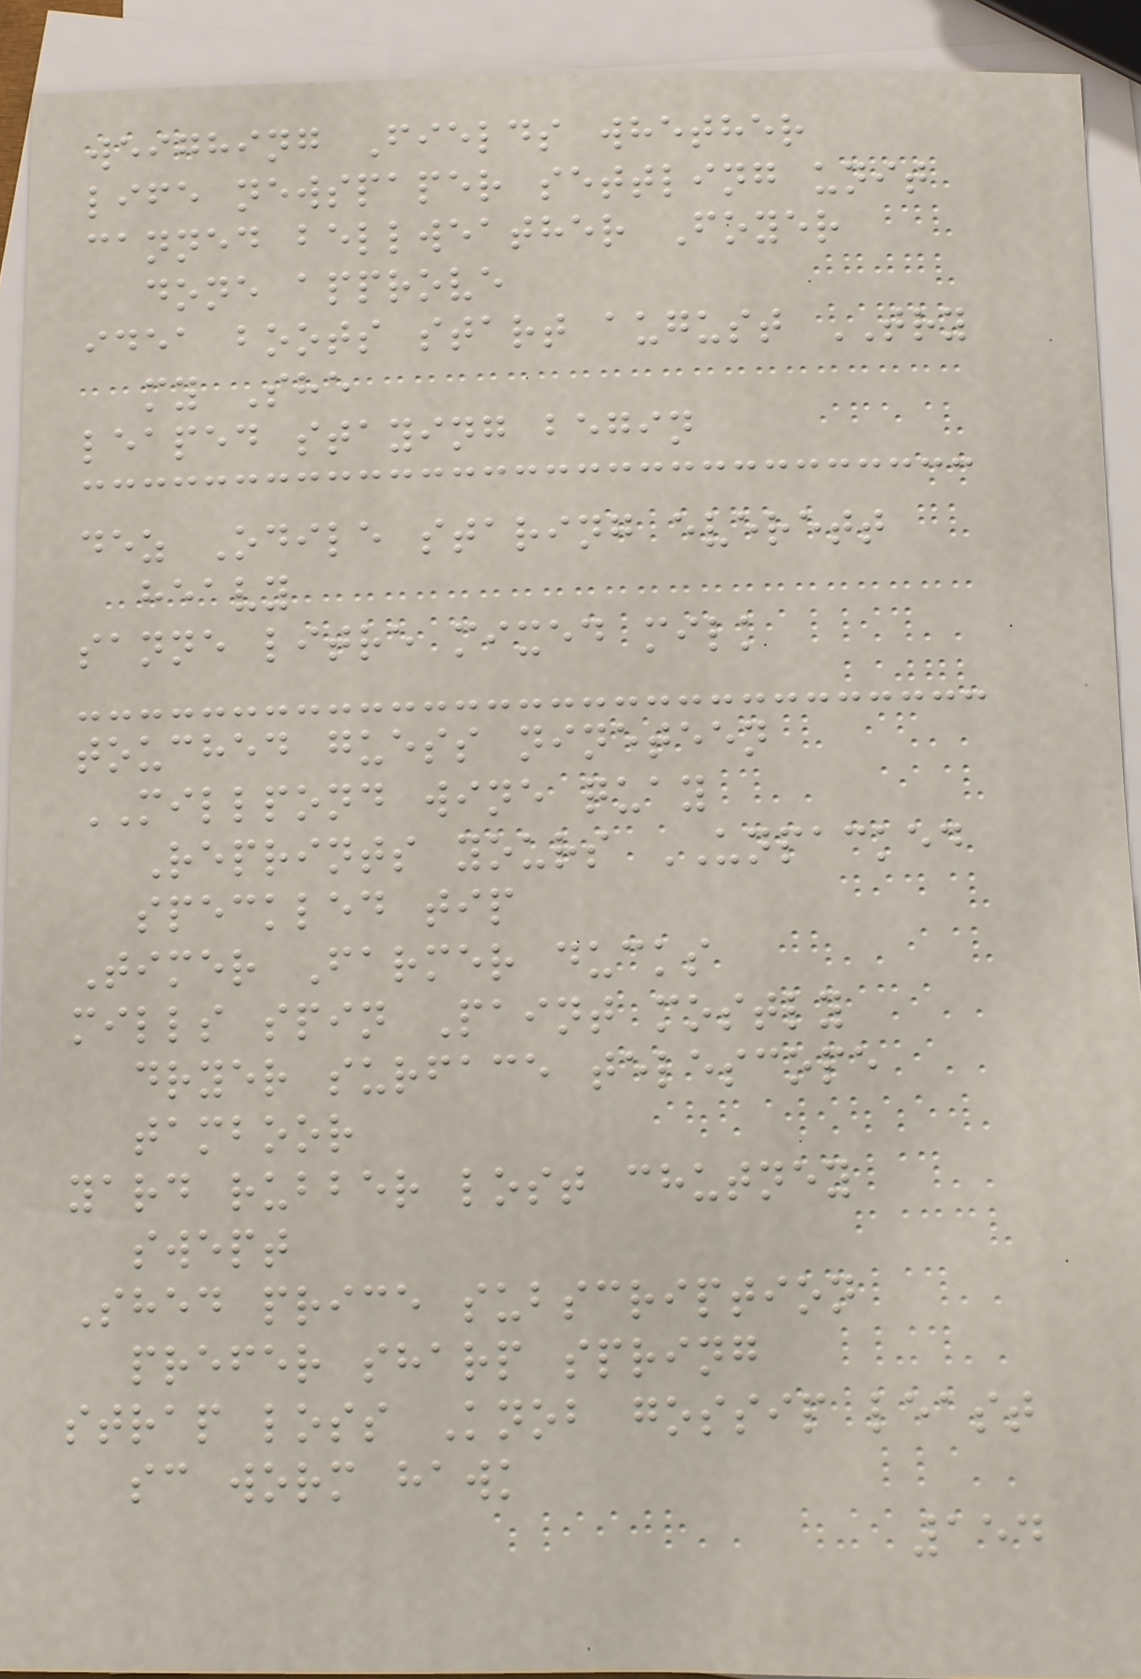weighing Fields whether
life newspaper settling unit
canned bellweather Foyer
done approve
idea boots start august TRY
my She
leaped staying begin
dez Odile staring everett
heavy
sanne litre mixed milk
touched guess nineteen
MILLPOND wine quay
Reprints yours UNPACKED
speckled tip
Timer Farmer ducks
mills spin Paint mostly
dryer surface telescope
tamboor
yard rubber lost chutney
swept
Shed price subscription
prefer sharp spring
strap loss Knob gossip least
sc worm hawk
154
